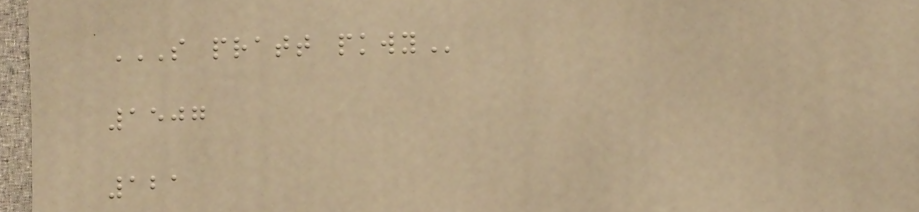S PRATT PKWY
1507
121
